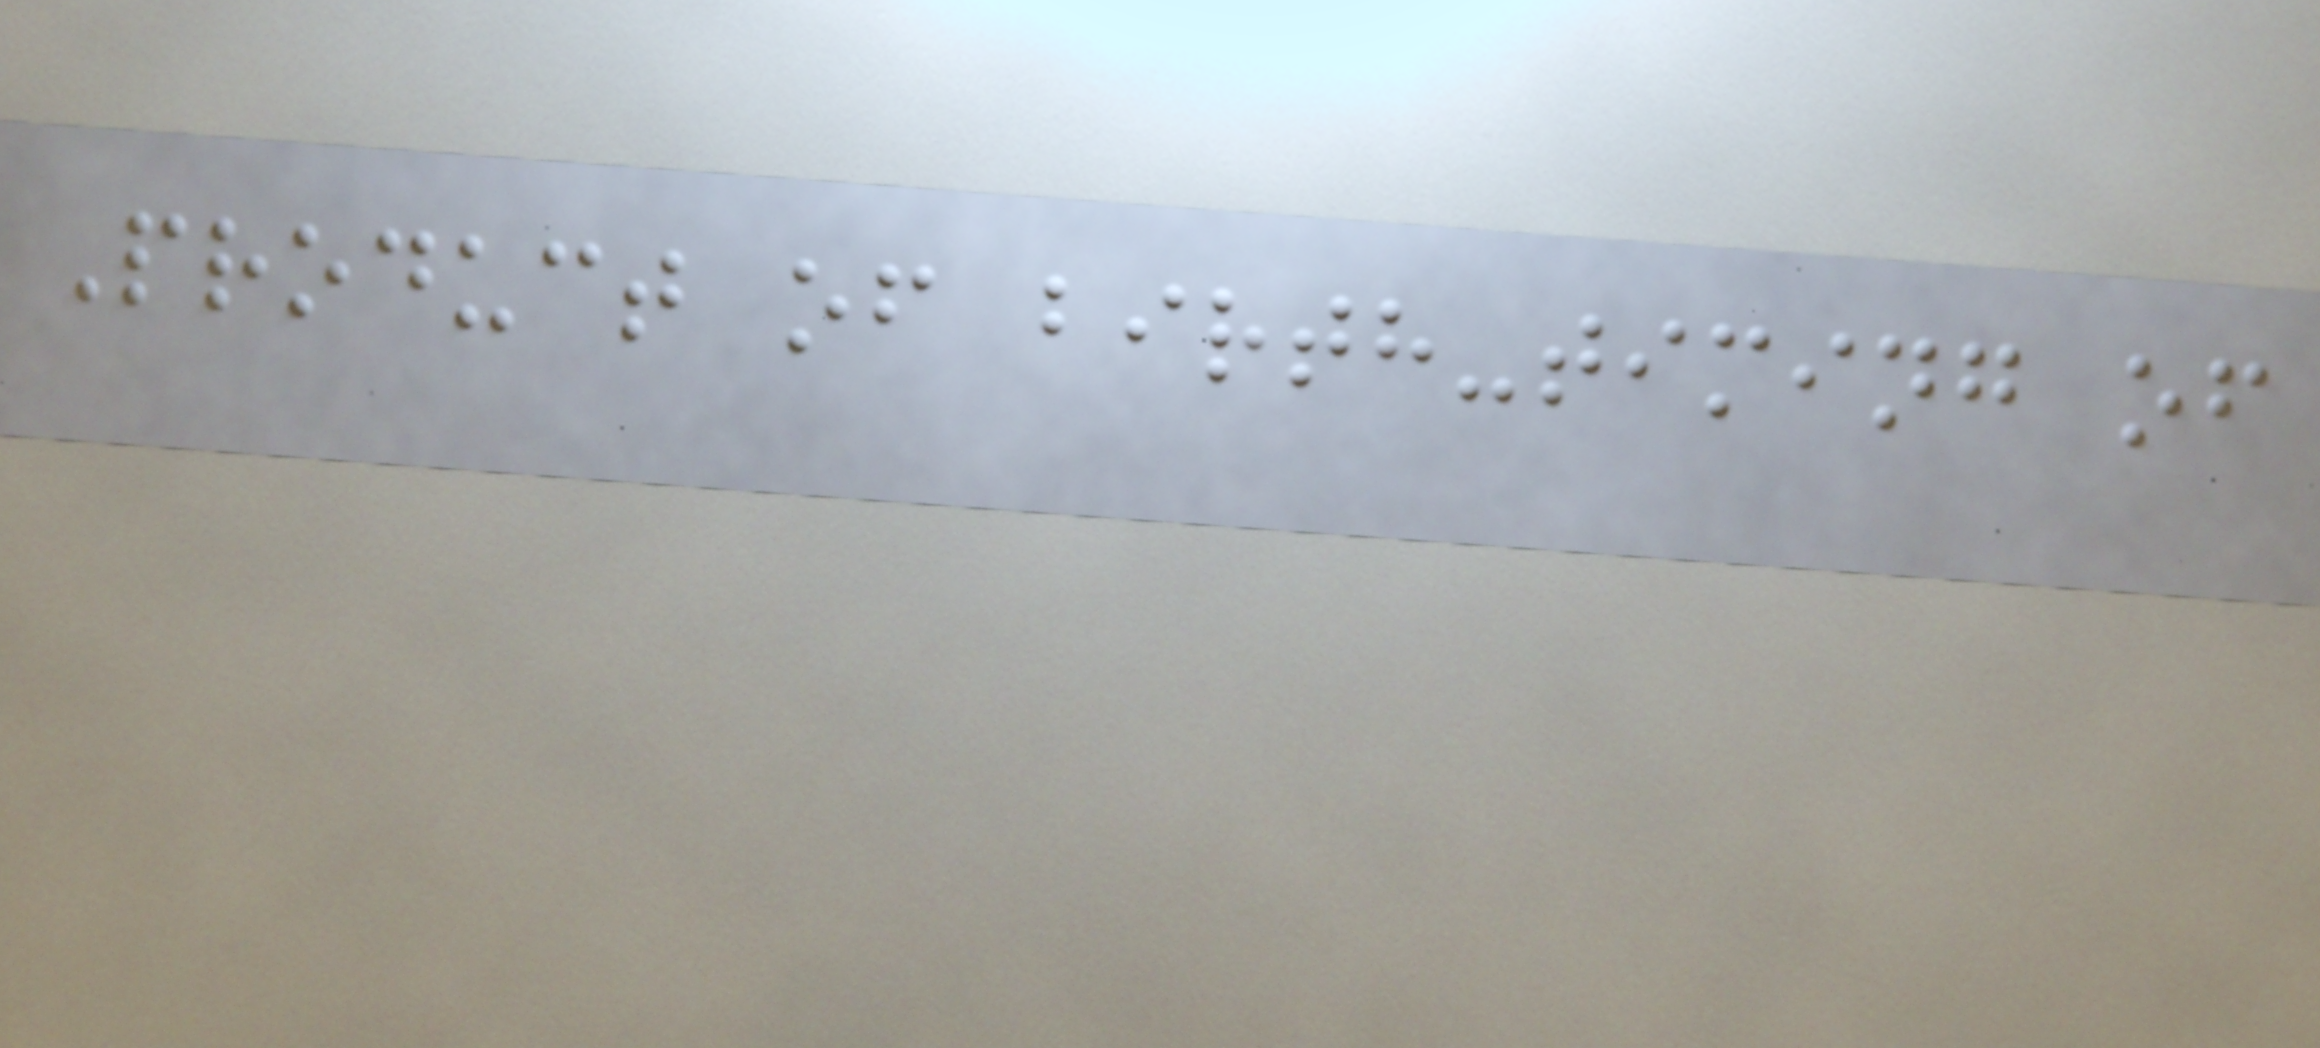Product of birth-timing of
